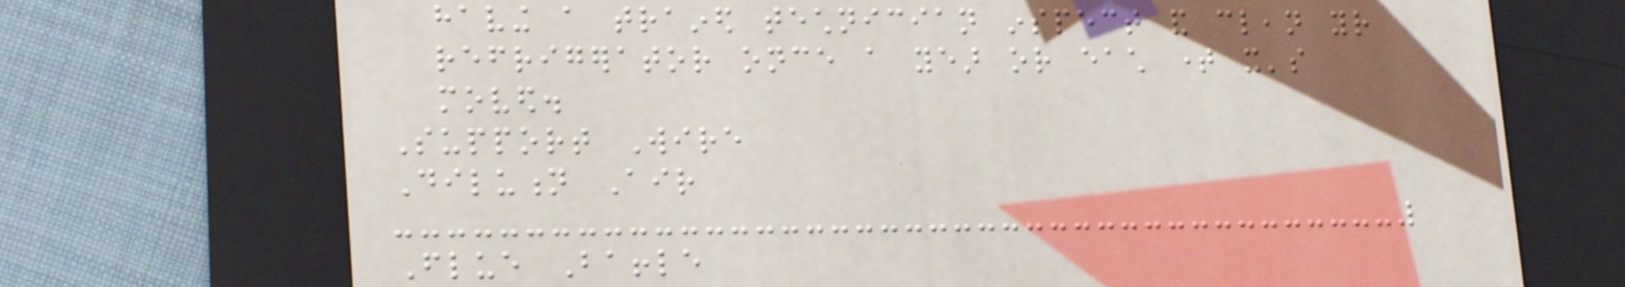having a trained technician inspect and clean your
refrigerator once a year or each time it's
moved.
Support Wire
Dilution Air
Flue Baffle
